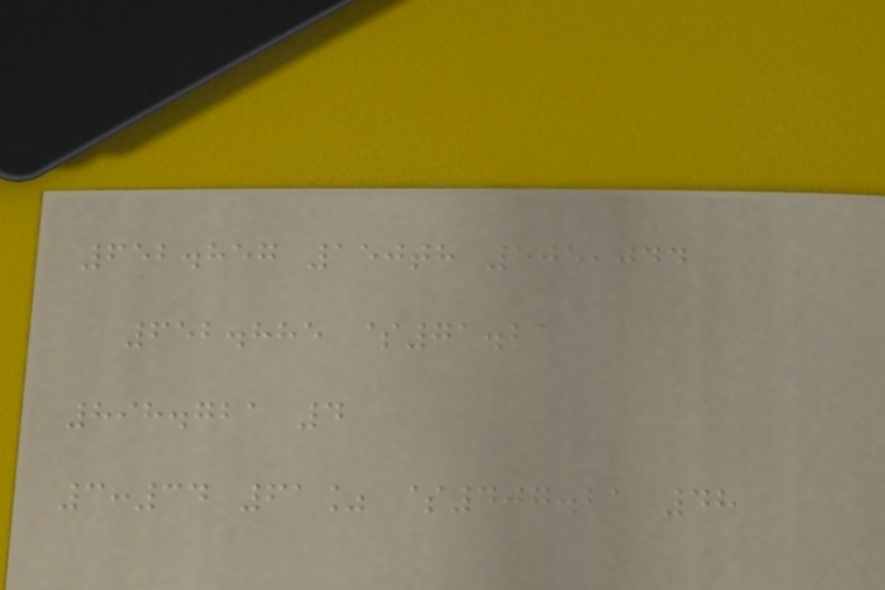652.857 150th 505,044
652.885 $71.21
898.721 4
3:34 61% $407.21 48
